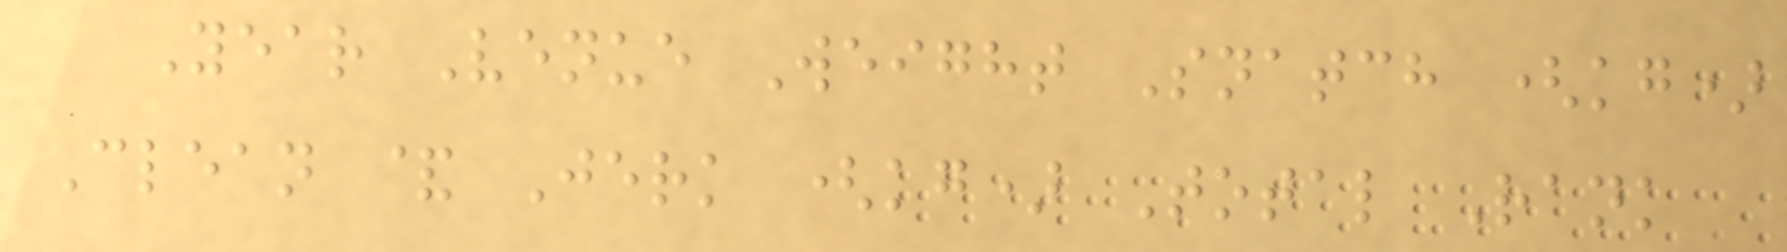Year Venue Weight Snatch (kg)
Clean & Jerk (kg) Total Rank
